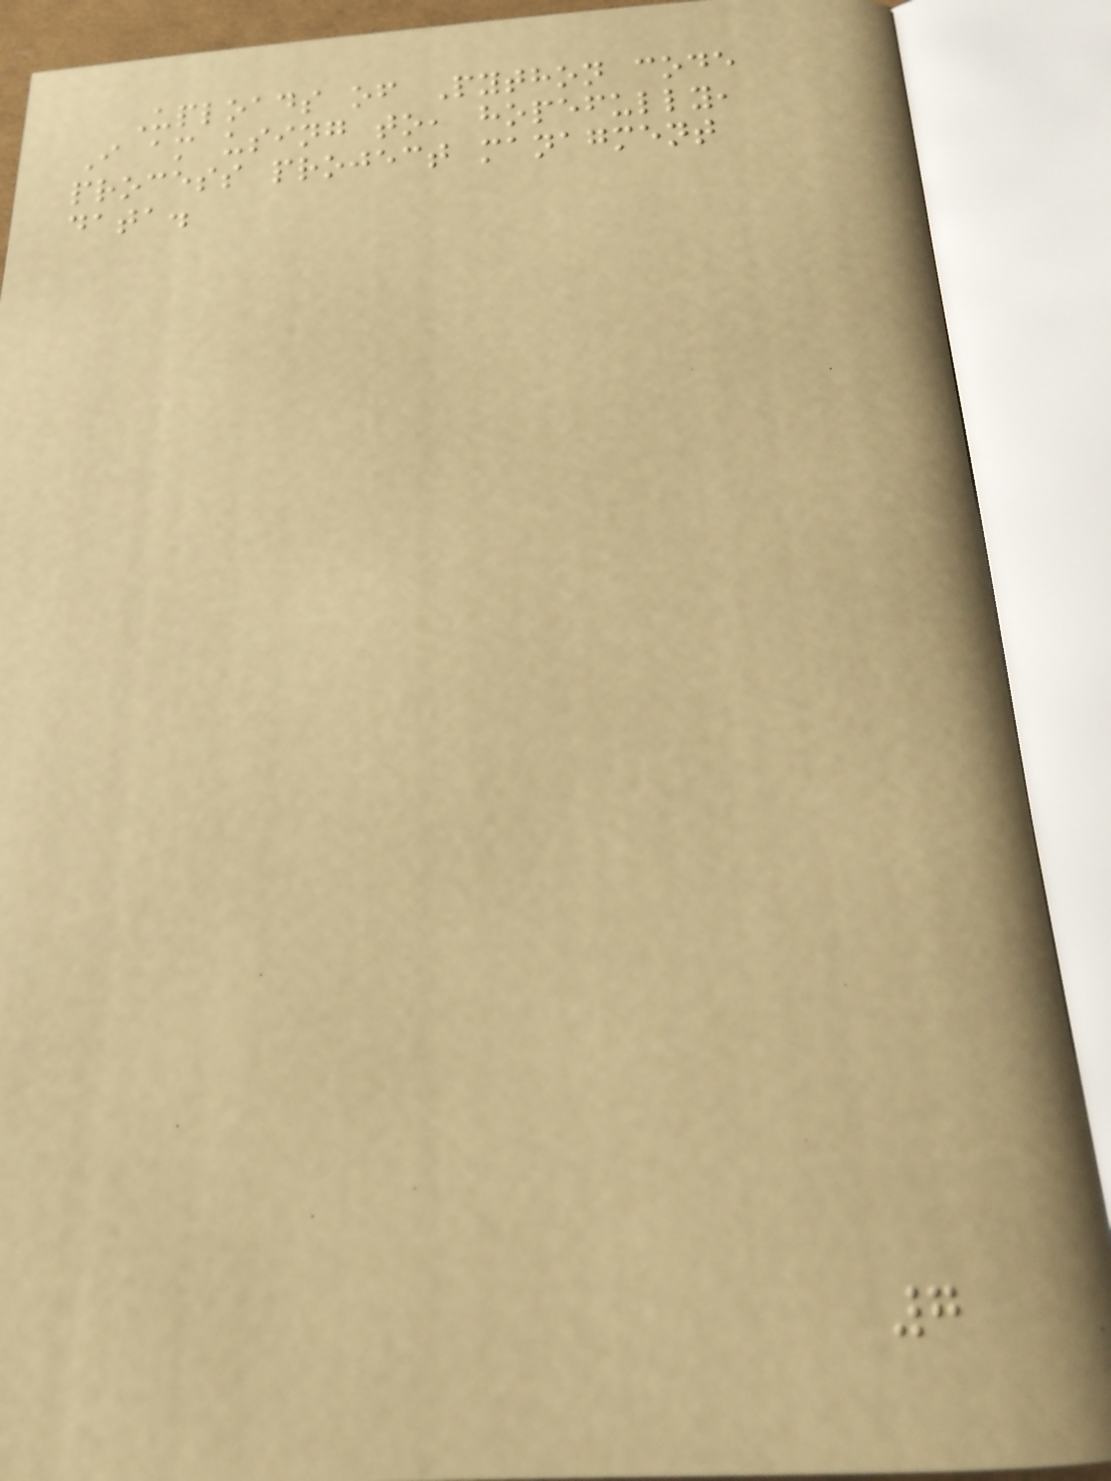Uploads of Python code
I am using to, hopefully,
process project managment
data.
7
